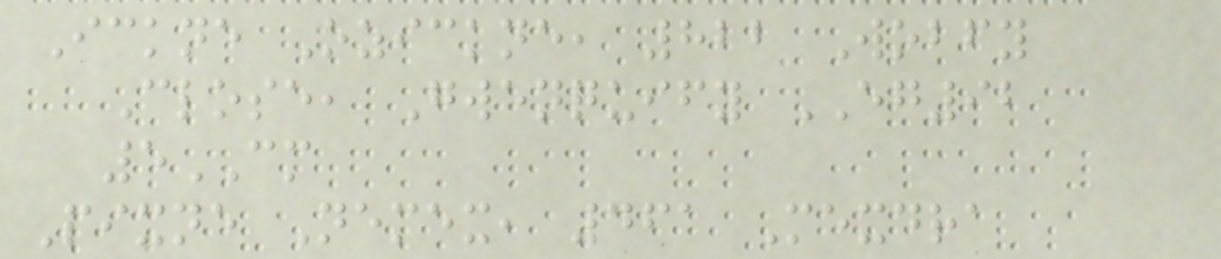Ickne Ozickne, 822 Wobfy
Close, Gwenquify EG92
5CM
Pixne Nemex, 461 Mexdra
